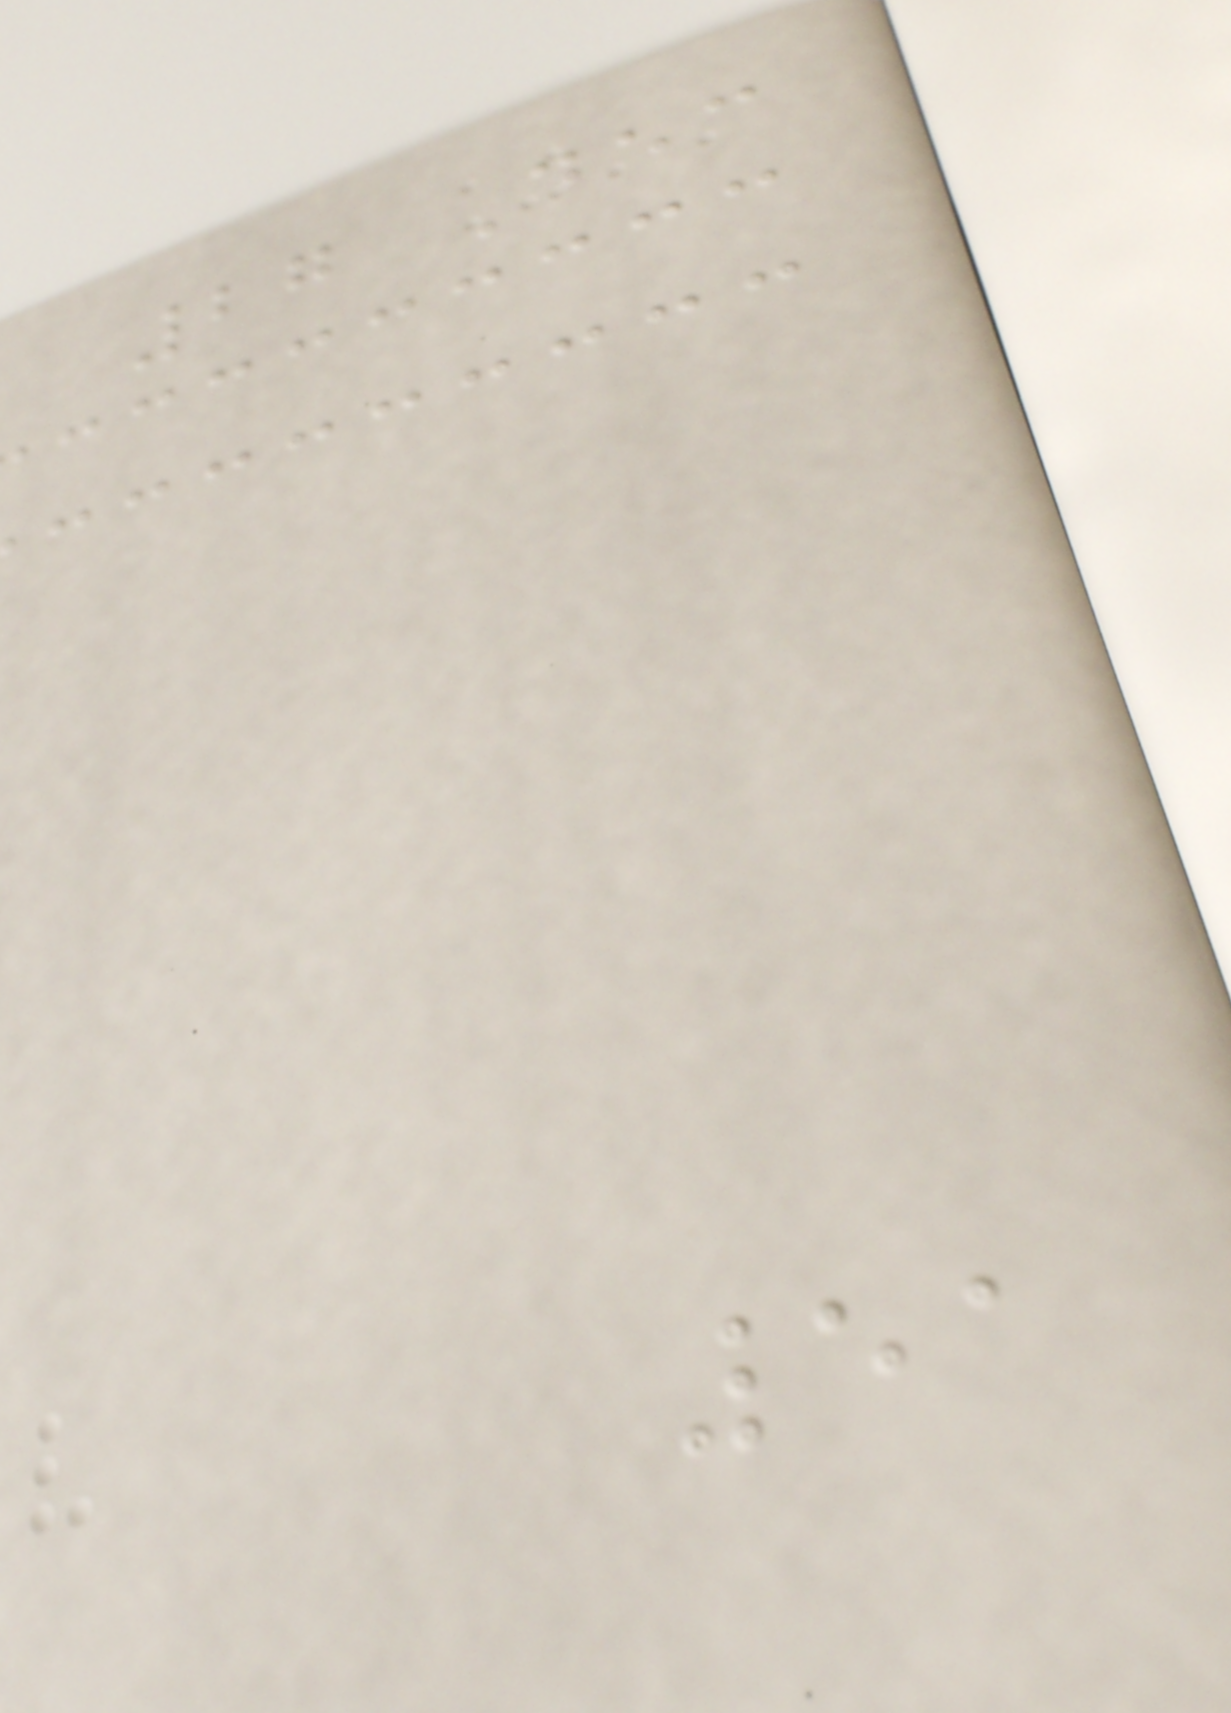27 Dec
51
